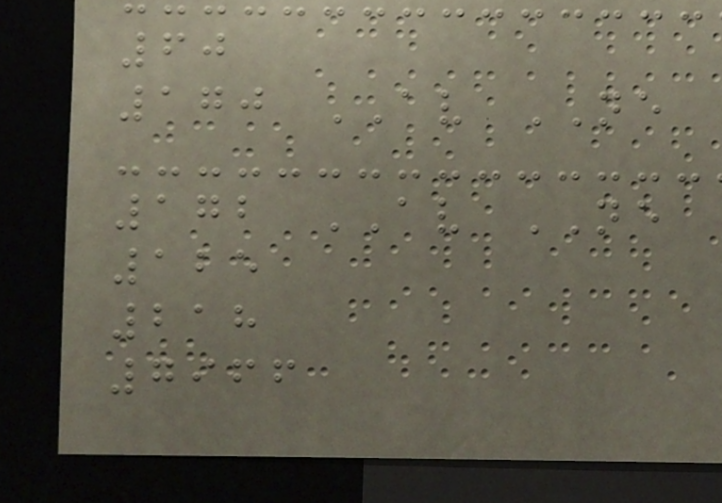60
170 AV NE
172 AV NE
125
218
7966
